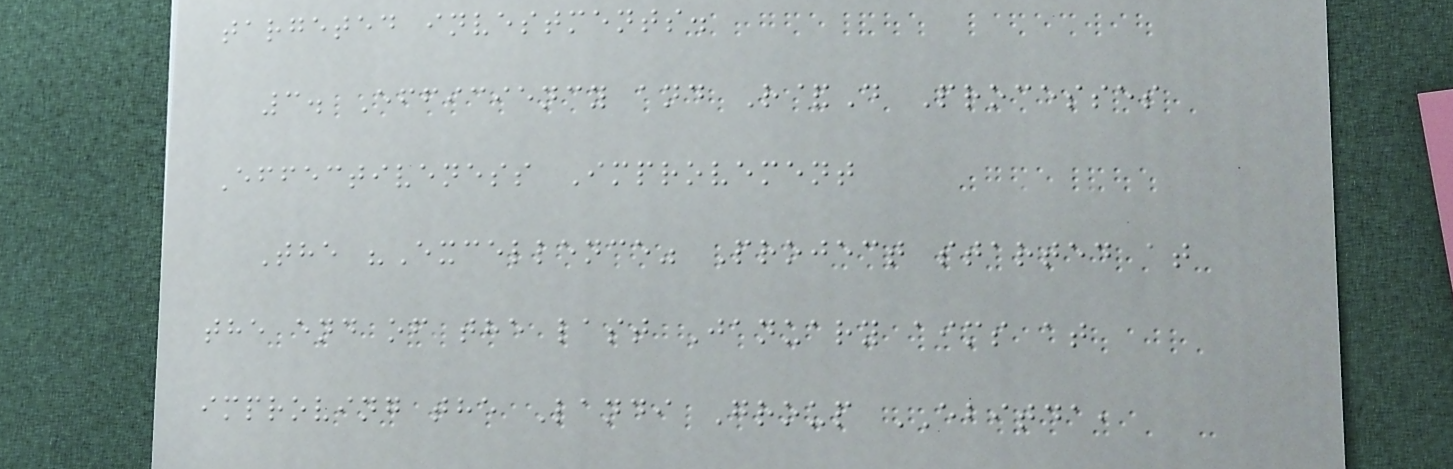targeted investments.
3. Efficiency and R&D Processes
Effectiveness Improvement
The "Excellence" Project started at
the end of the last January aims at
improving the Landi Group EBITDA,
